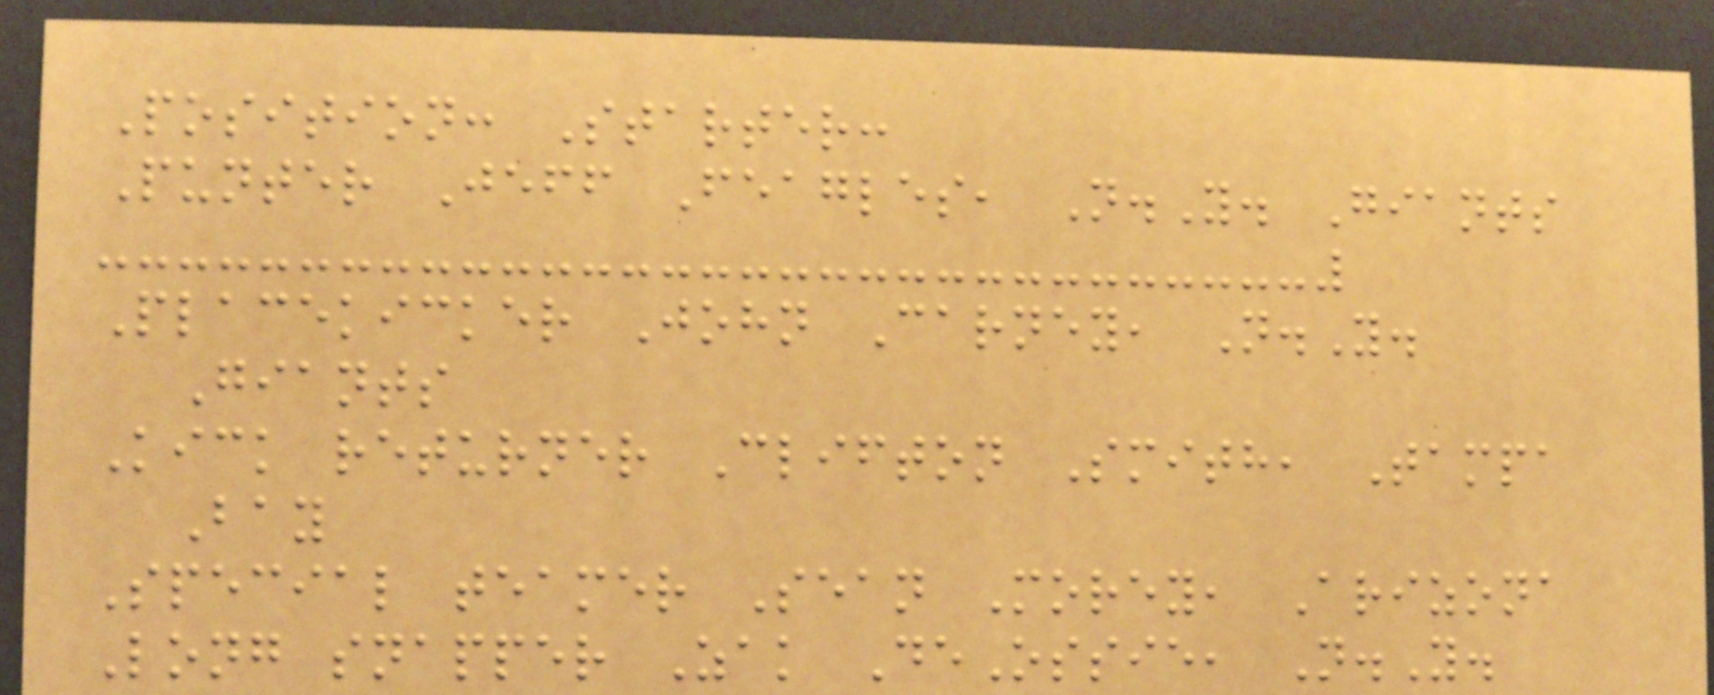Position: Starter:
Punter Jeff Feagles, N.Y. Giants
Placekicker John Carney, N.Y.
Giants
Kick returner Clifton Smith, Tampa
Bay
Special teamer Sean Morey, Arizona
Long snapper Zak DeOssie, N.Y.
